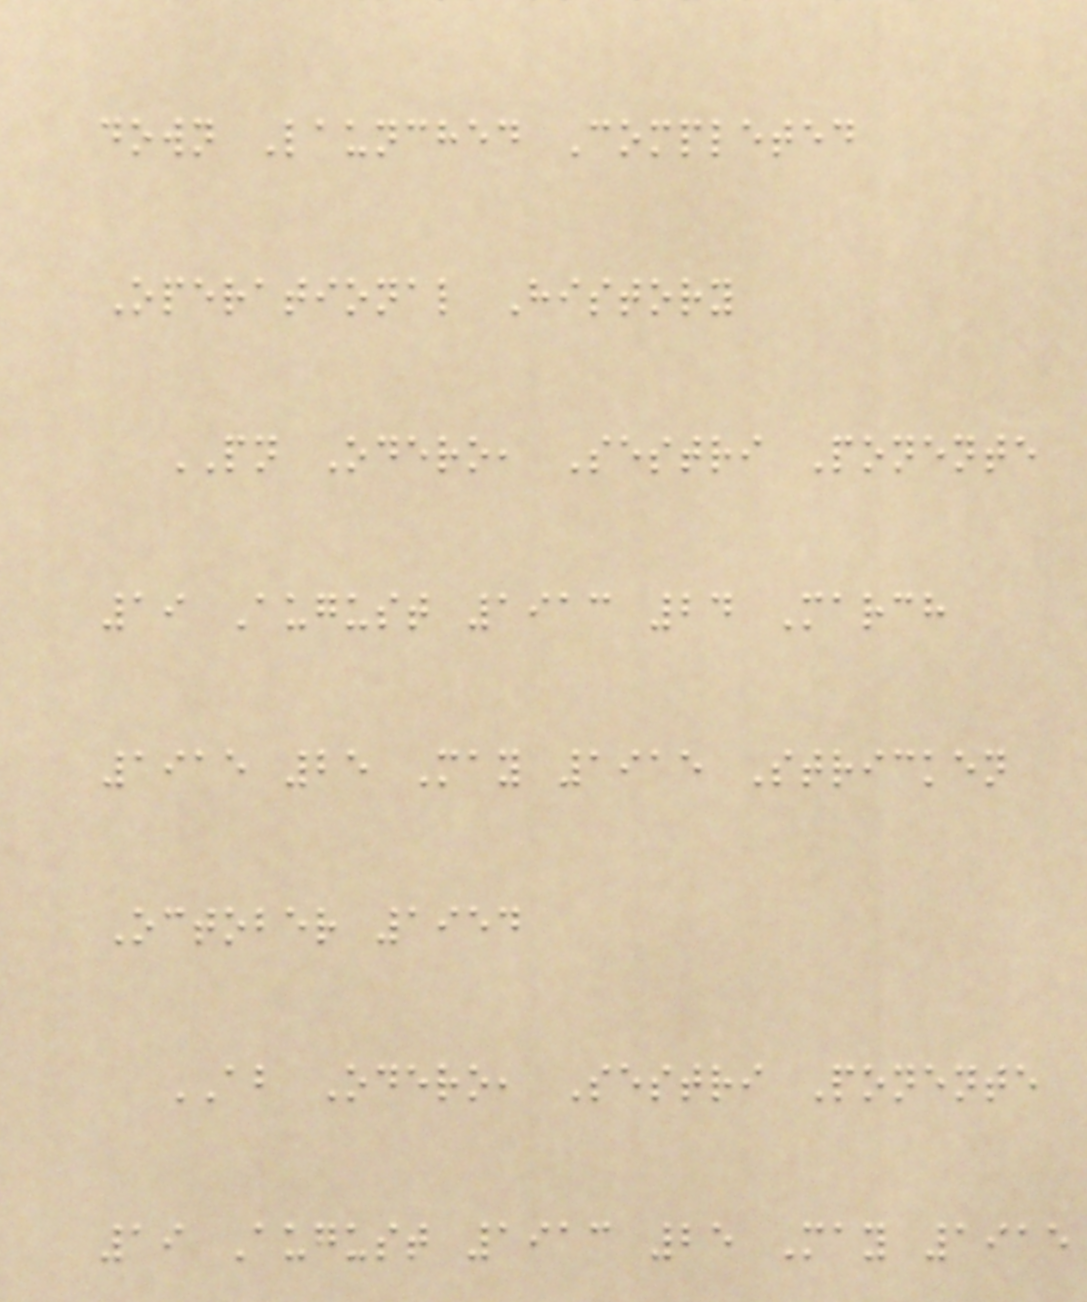down Launched Completed
Operational History
PN Odero, Sestri Ponente
19 August 1913 24 March
1915 25 May 1915 Stricken
October 1954
AB Odero, Sestri Ponente
19 August 1913 25 May 1915
